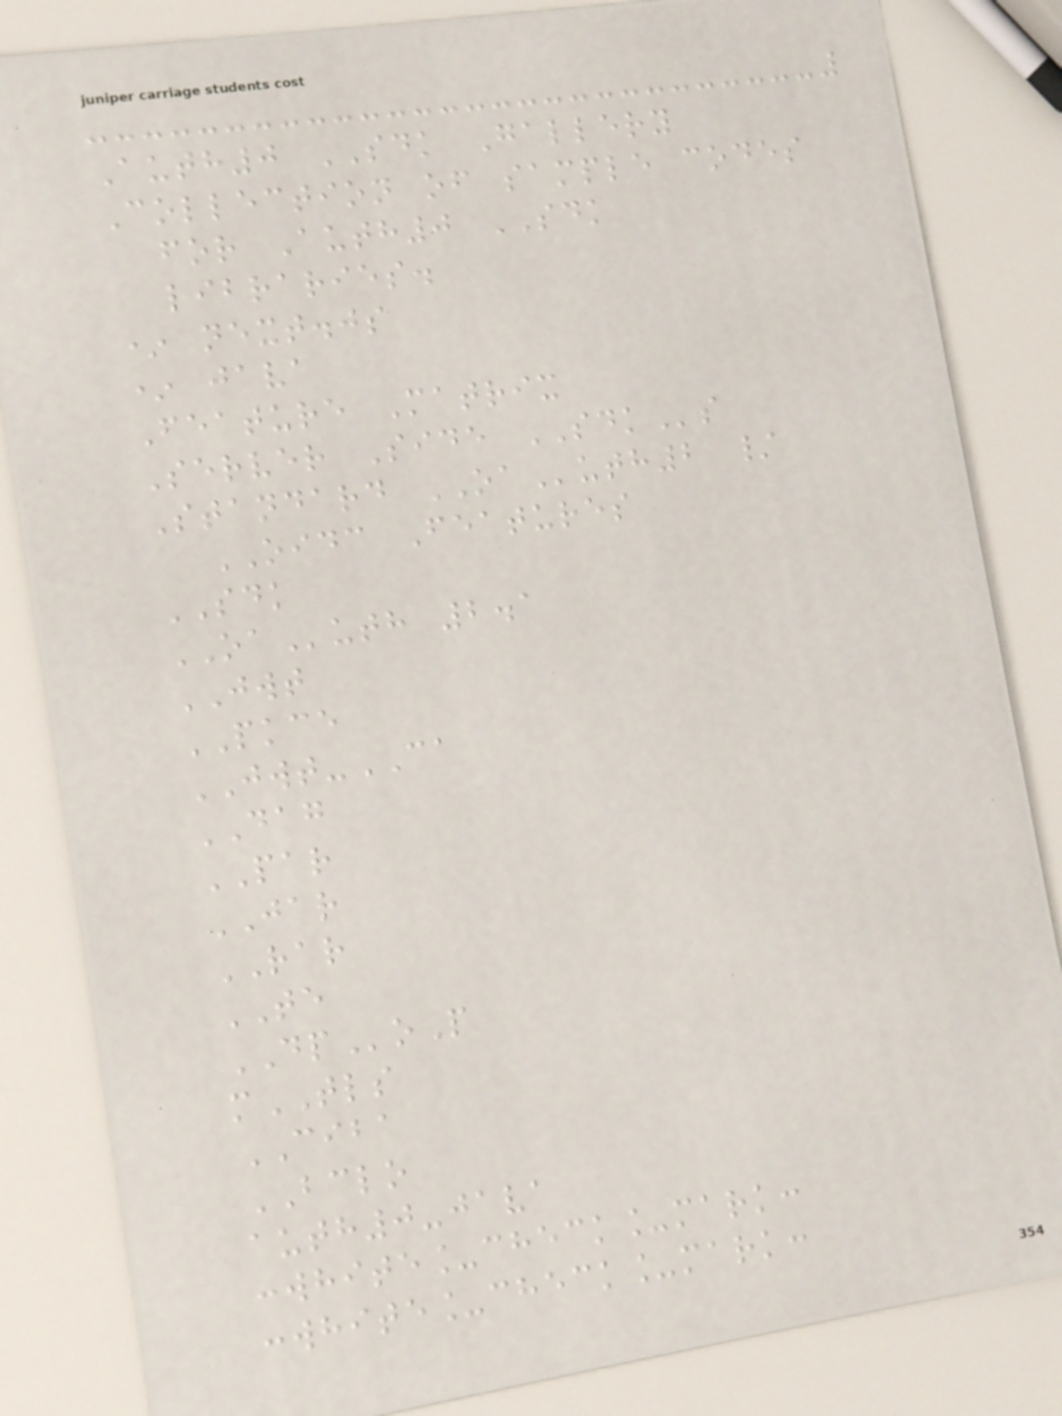Auth0 SDK Gallery
Collection of sample codes
for Auth0 SDK
libraries.
* next.js
* java
Feature Matrix
Server Side SDKs
Standard OAuth2 /
OIDC Features
SDK
OAuth 2.1
JWT
PKCE
JWT-CA
DAG
PAR
JAR
RAR
TE
DPoP
mTLS
CIBA
BCLO
auth0-java
:white_check_mark:
:white_check_mark:
